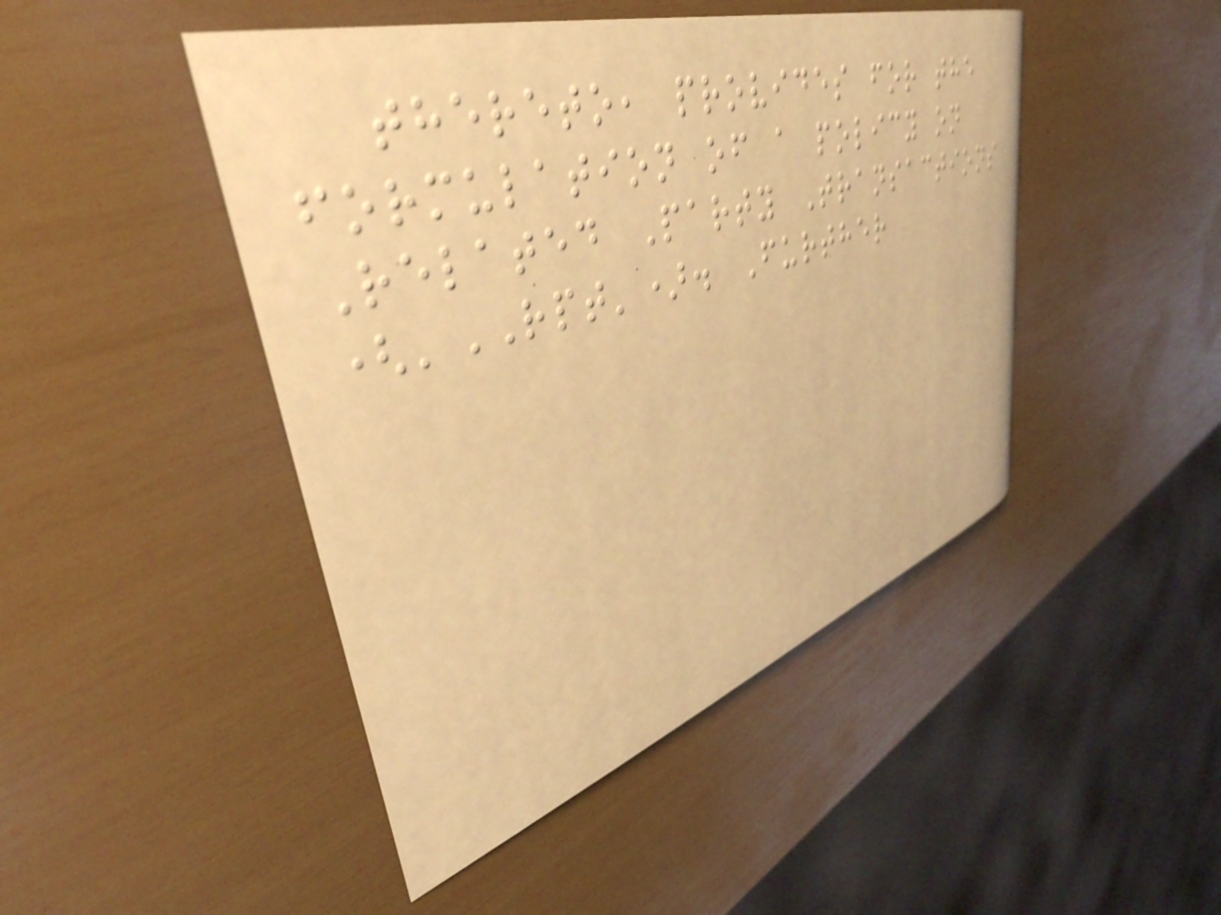thereto, provides for the
formulation of a policy on
Related Party Transactions
('RPT'). Further
